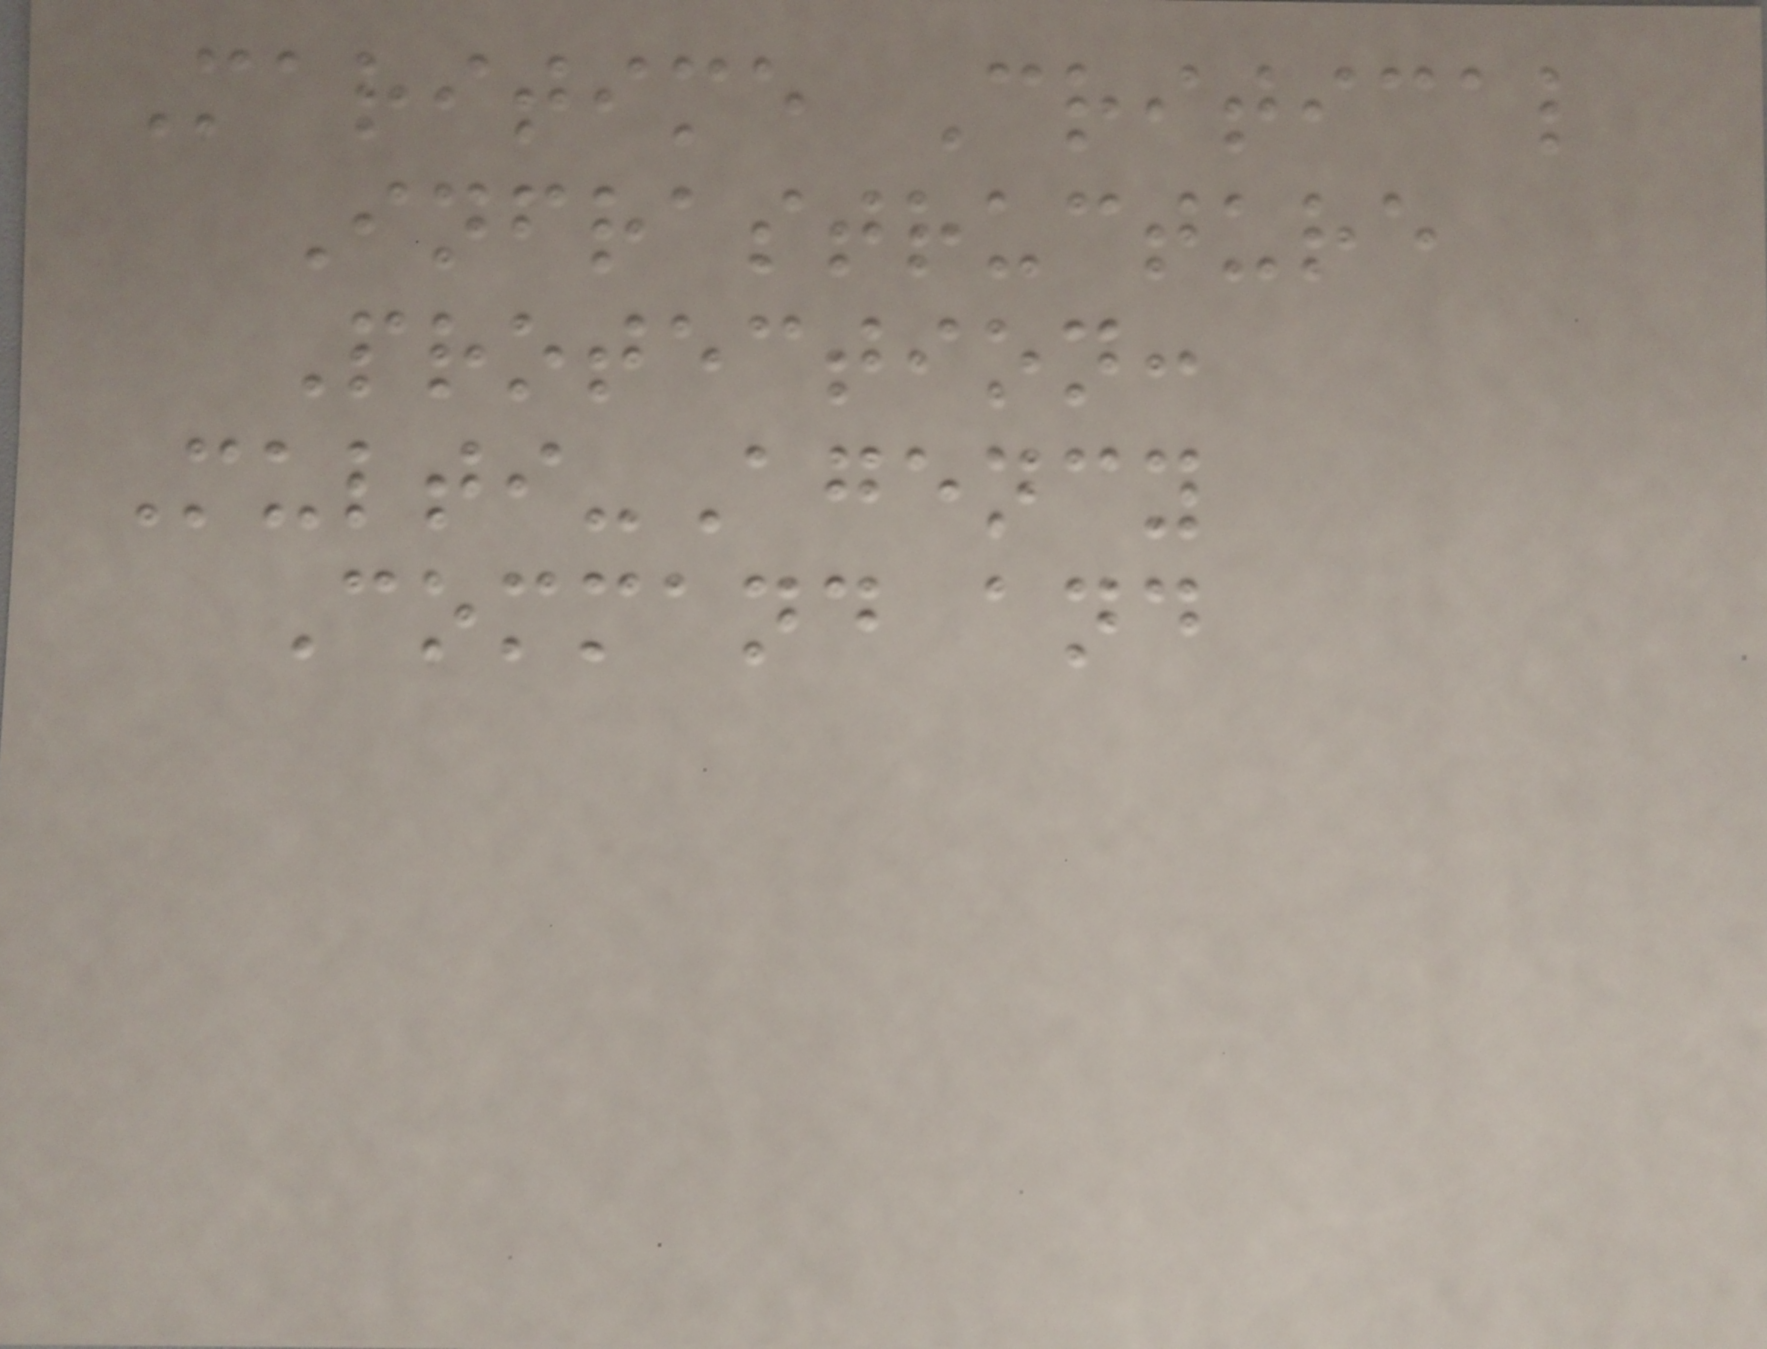Maritime Critical
Infrastructure
Protection:
Multi-Agency
Command and
